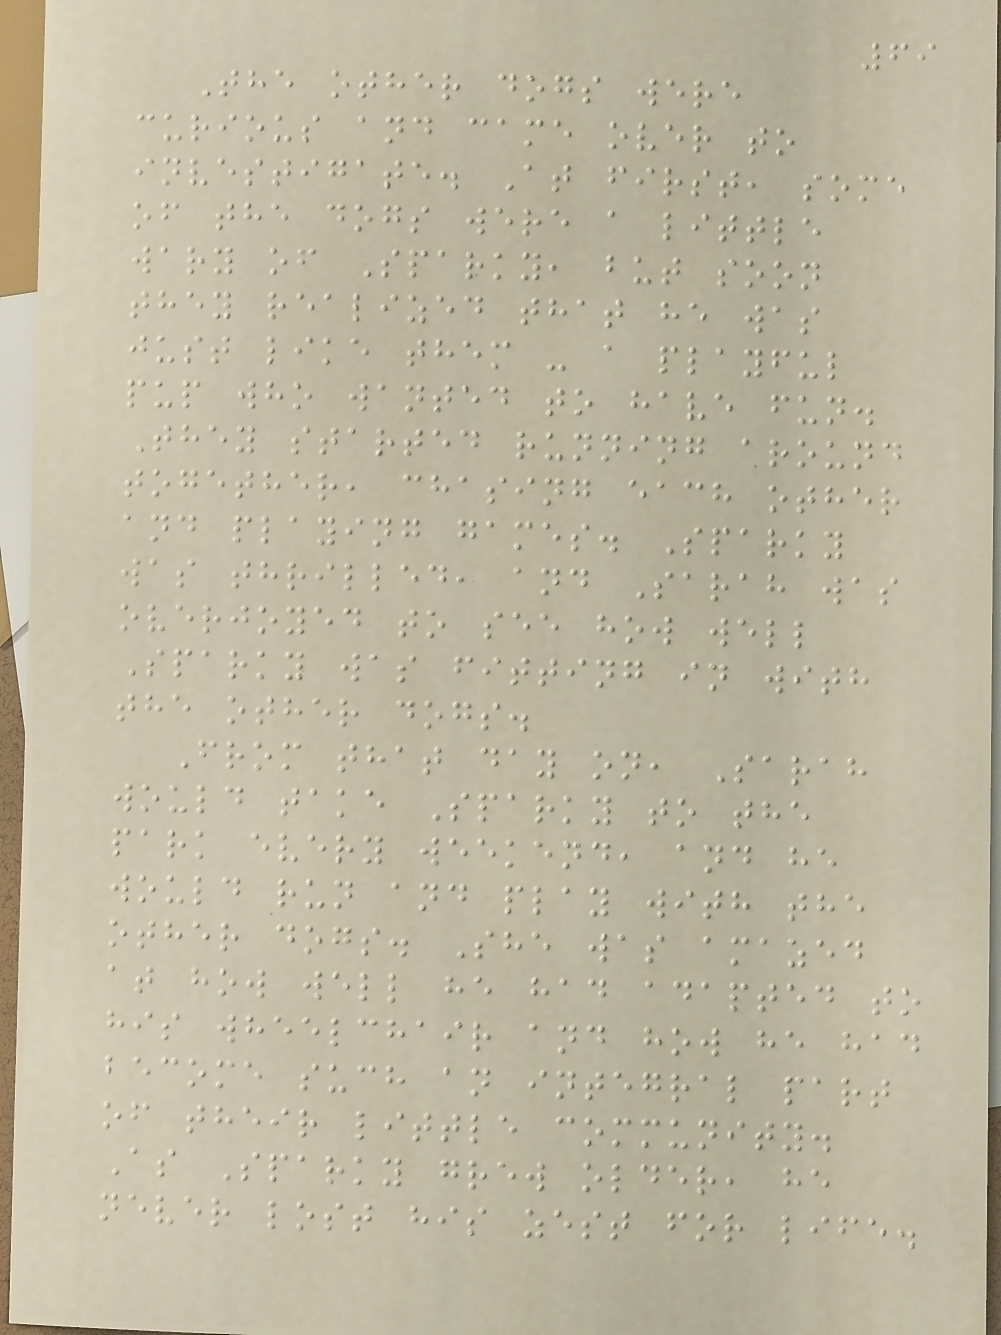69
The other dogs were
curious and came over to
investigate. At first, some
of the dogs were a little
wary of Sparky, but soon
they realized that he was
just like them - a playful
pup who wanted to have fun.
They started running around
together, chasing each other
and playing games. Sparky
was thrilled, and Sarah was
overjoyed to see how well
Sparky was fitting in with
the other dogs.
From that day on, Sarah
would take Sparky to the
park every weekend, and he
would run and play with the
other dogs. She was amazed
at how well he had adapted to
his wheelchair and how he had
become such an integral part
of their little community.
As Sparky grew older, he
never lost his zest for life.
